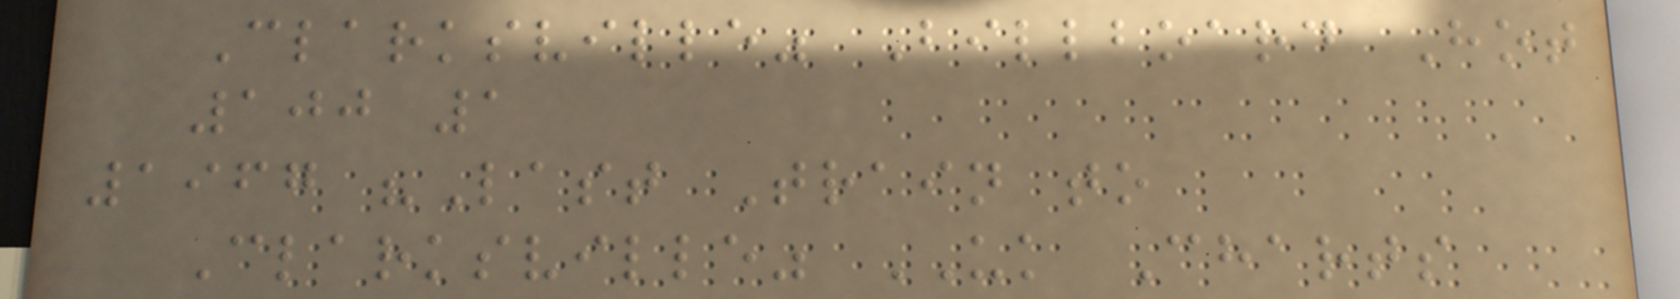Clarksville" Billboard Hot
100 1
1967 "Last Train to
Clarksville" UK Charts
